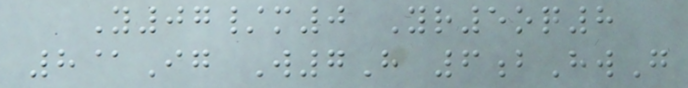Y07/m0 Yr5oq8
8@Ig W7H 6bHwG
